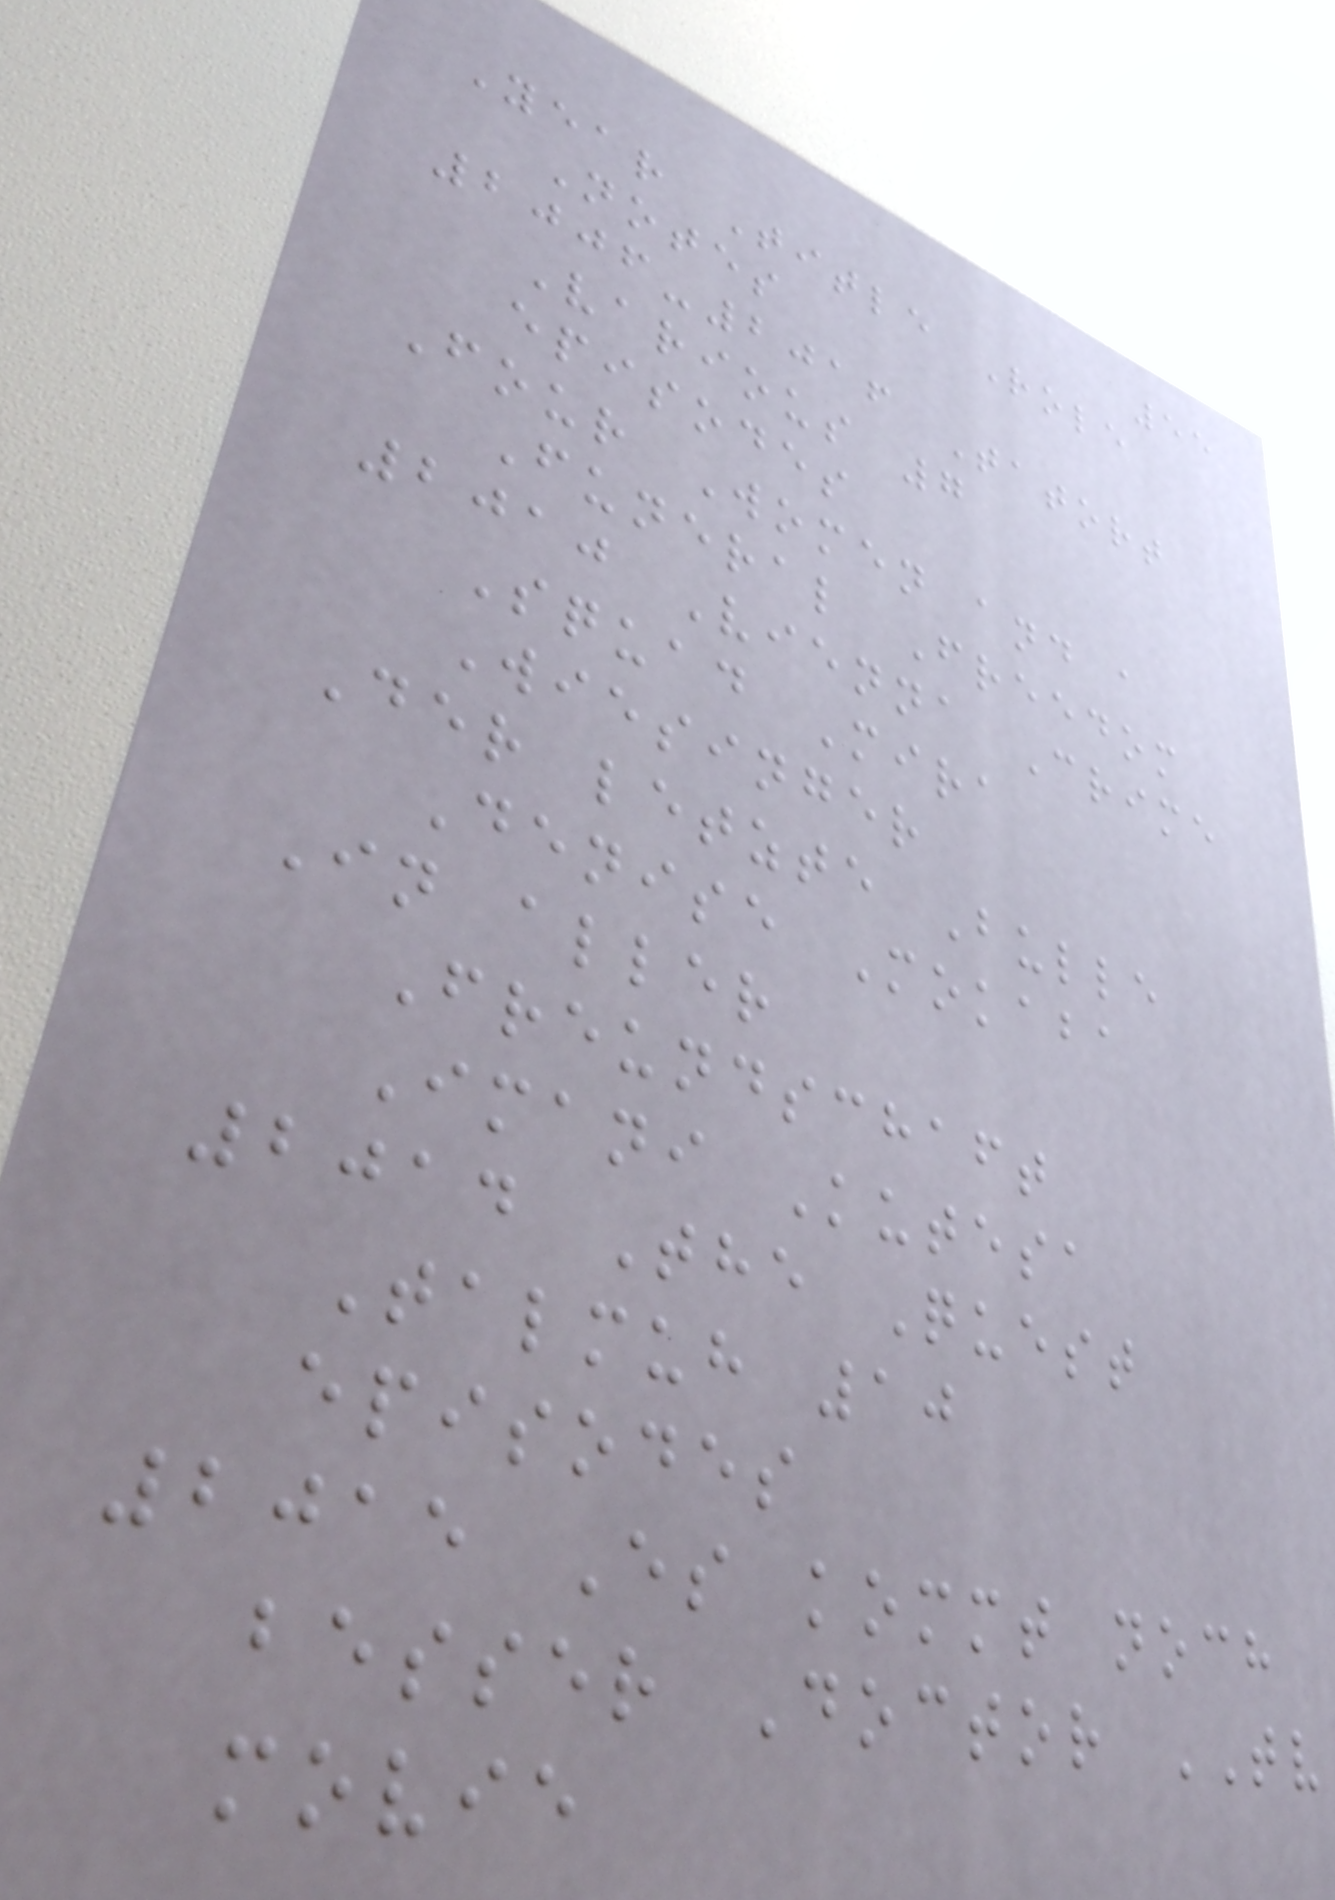55
Year Title Role
Notes
2006-2016 Tatort
Various 7
episodes
Four Women and a
Funeral Freedom
2010 Vienna Crime
Squad Mira
Wiesinger
Der letzte Bulle
Denise Mokaba
In aller
Freundschaft
Imani Kutesa
2014 The Quest
Talmuh 10
episodes
2015 Es kommt noch
besser Doctor TV
movie
